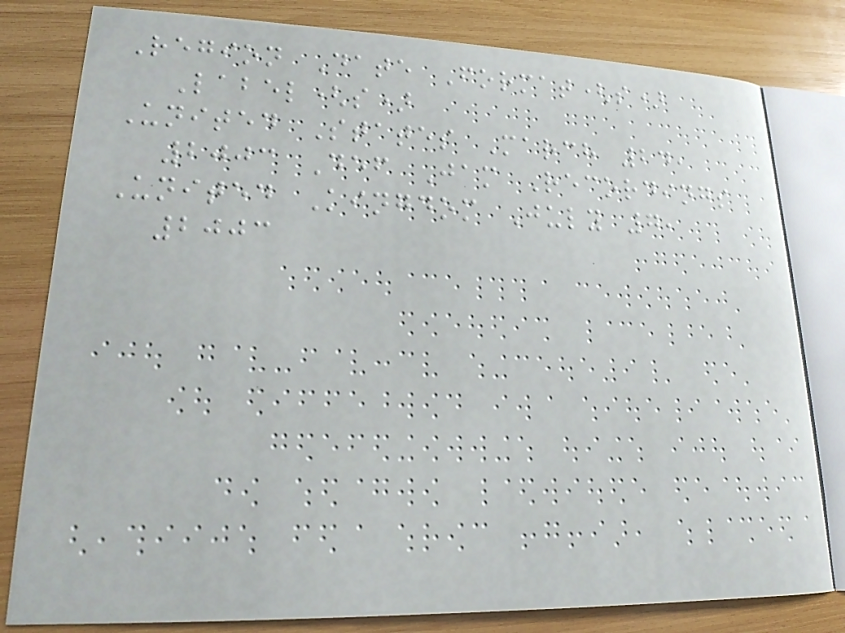Region Date Format(s)
Label(s)
United States March 24,
2003 Def Jam Recordings
United Kingdom July 7,
2003
